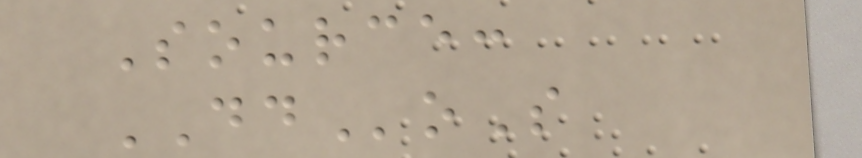Source:
DDoS
